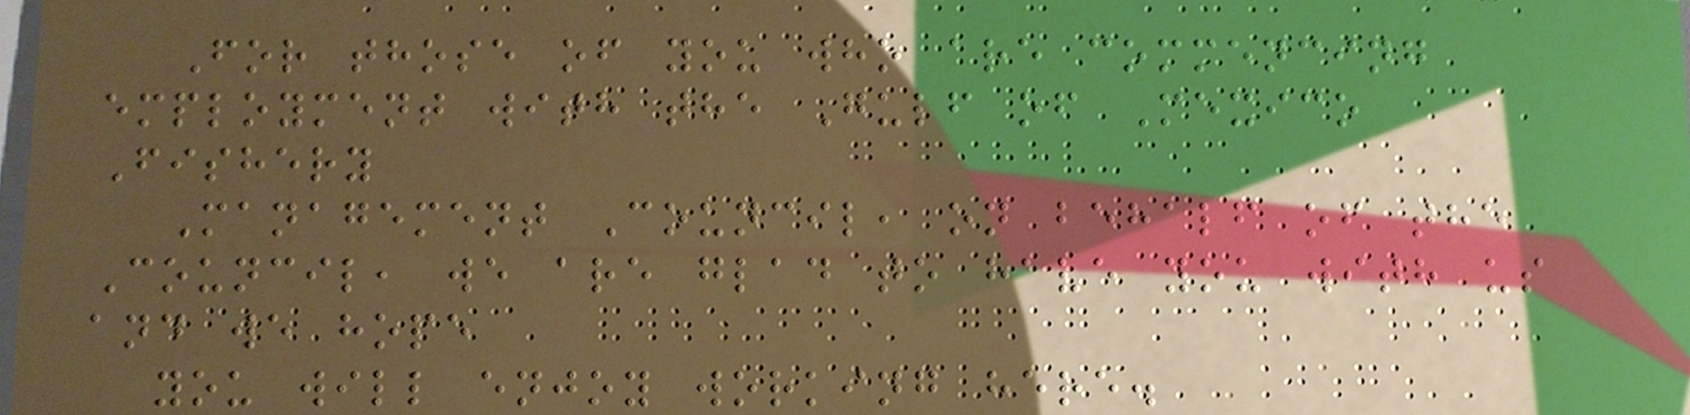For those of you who are commencing
employment with the Gulf of Mexico
Fishery
Management Council, on behalf of the
Council, we are glad to have you with us
and we hope
you will enjoy working here.
